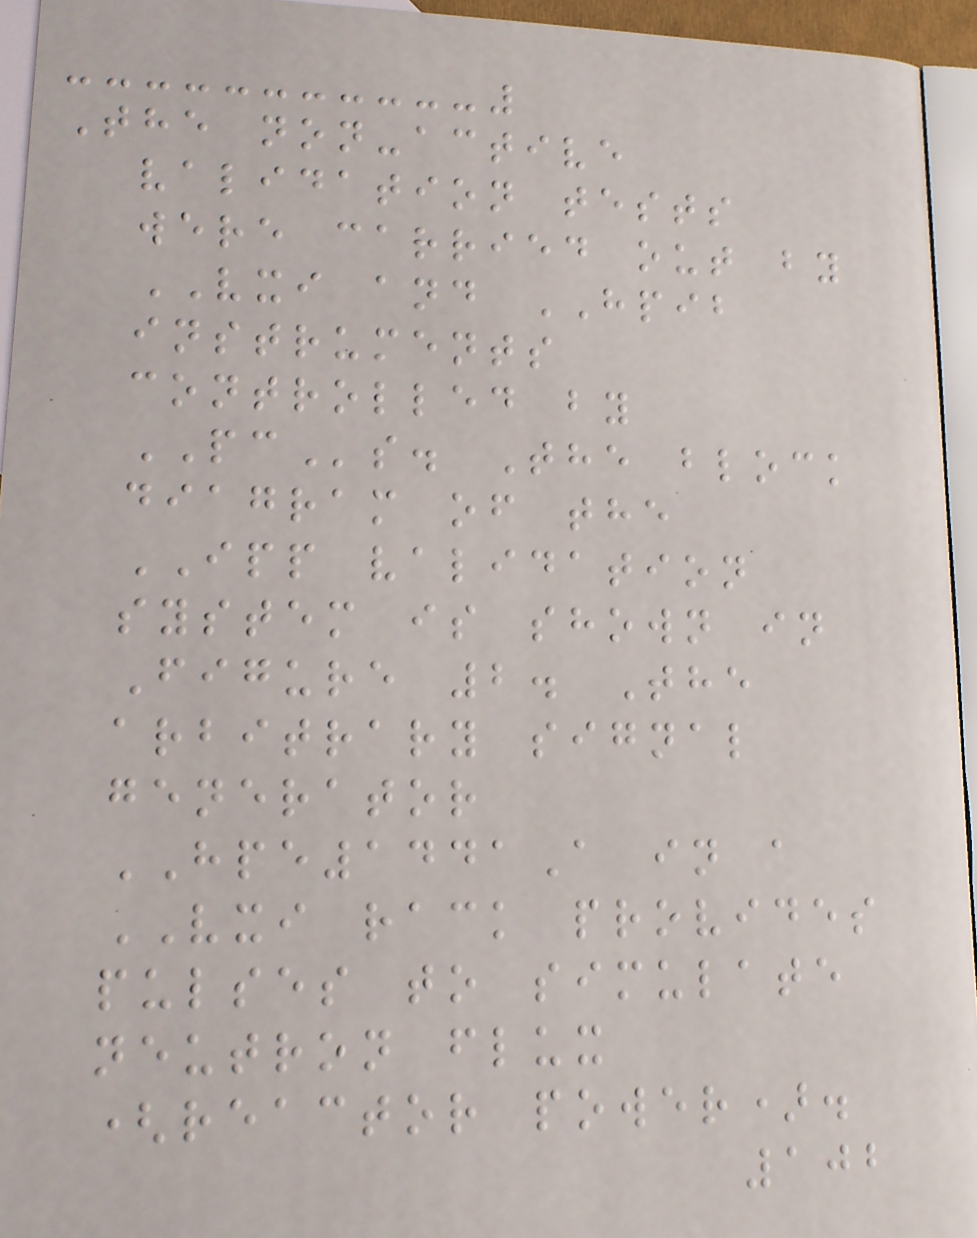The non-active
validation tests
were carried out by
VXI and HPIB
instruments
controlled by
PCs. The block
diagram of the
IPP validation
system is shown in
Figure 2. The
arbitrary signal
generator
HPE1441A in a
VXI rack provides
pulses to simulate
neutron flux
(reactor power).
102
